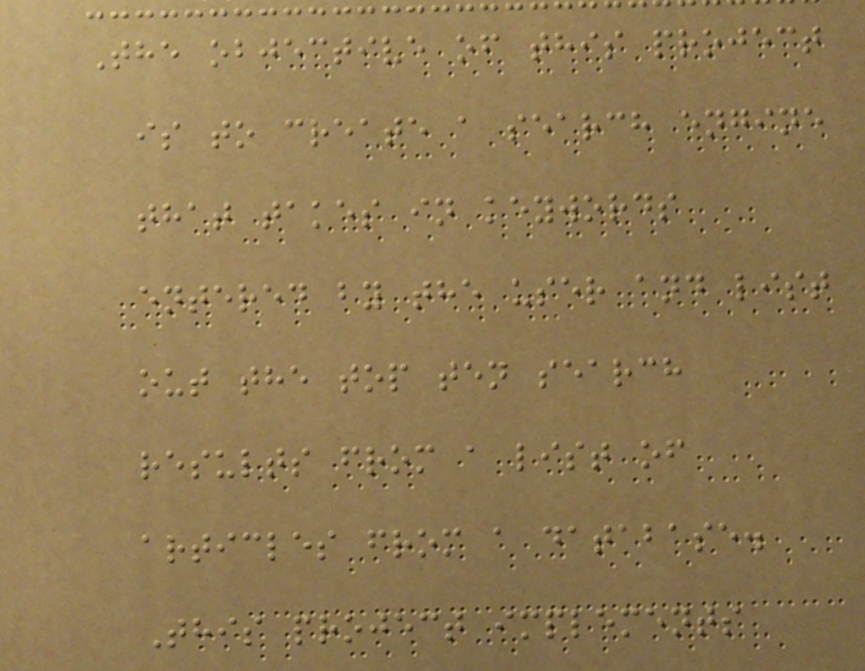The objective of this project
is to create a search engine
that takes in keywords
entered by the user and list
out the top ten search
results from a list of
articles from a database.
This project implements
